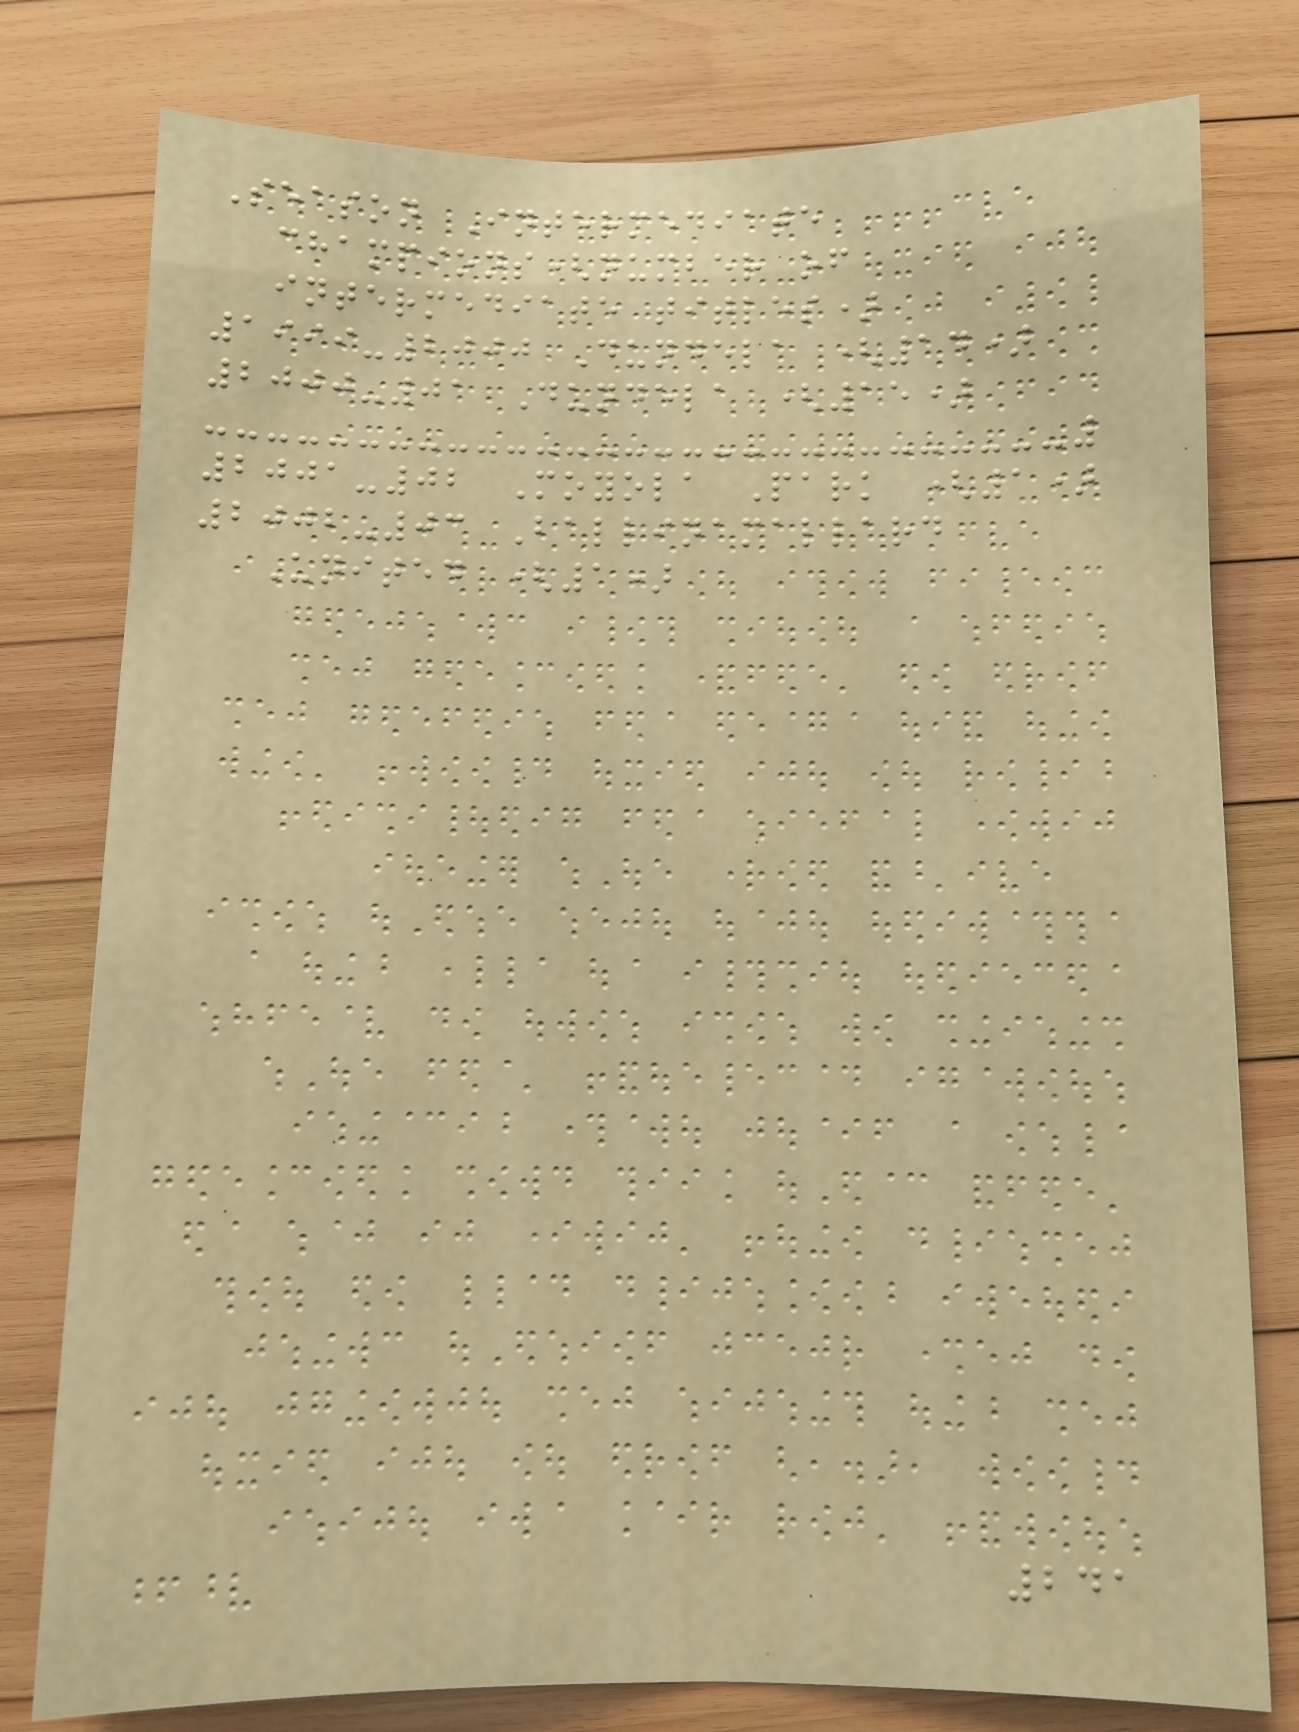Season Intermediate
champions(number of
intermediate titles)
1999-2000 Dundela (14)
2000-01 Dundela (15)
2001-02 Moyola Park (1)
2002-03 Ballinamallard
United (1)
241
